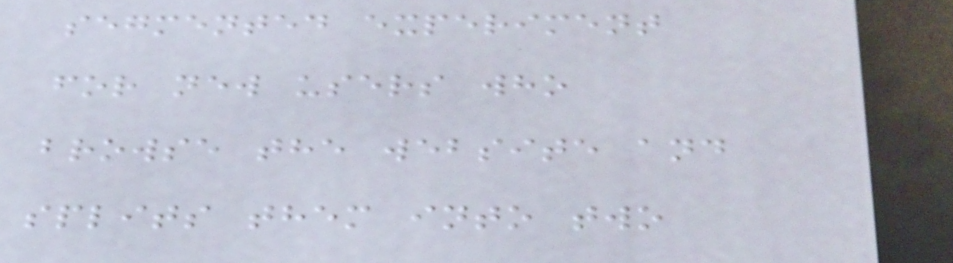segmented experiment
for new users who
browse the website and
splits them into two
